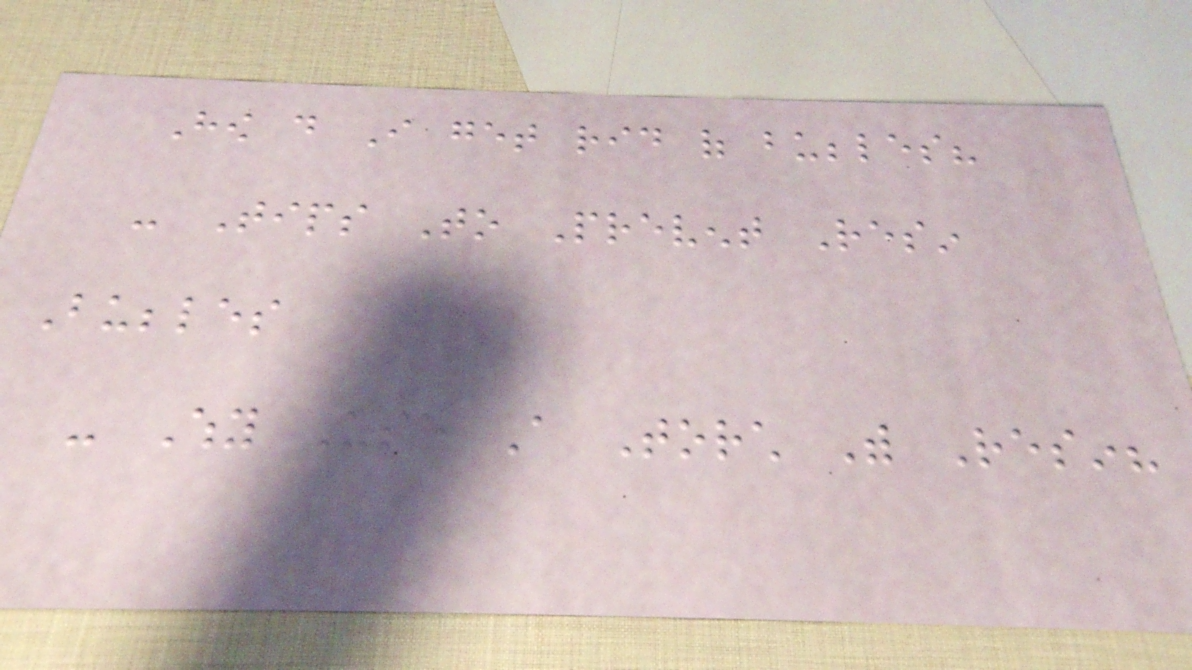How do I get rid of bubbles?
- Tips To Prevent Resin
Bubbles
- Why Use A Torch With Resin?
